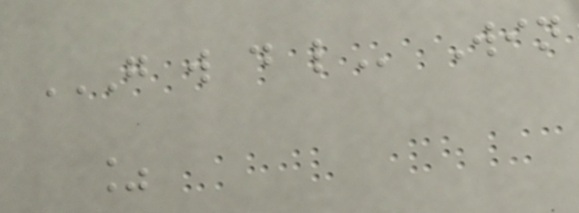G W D L Win
%
